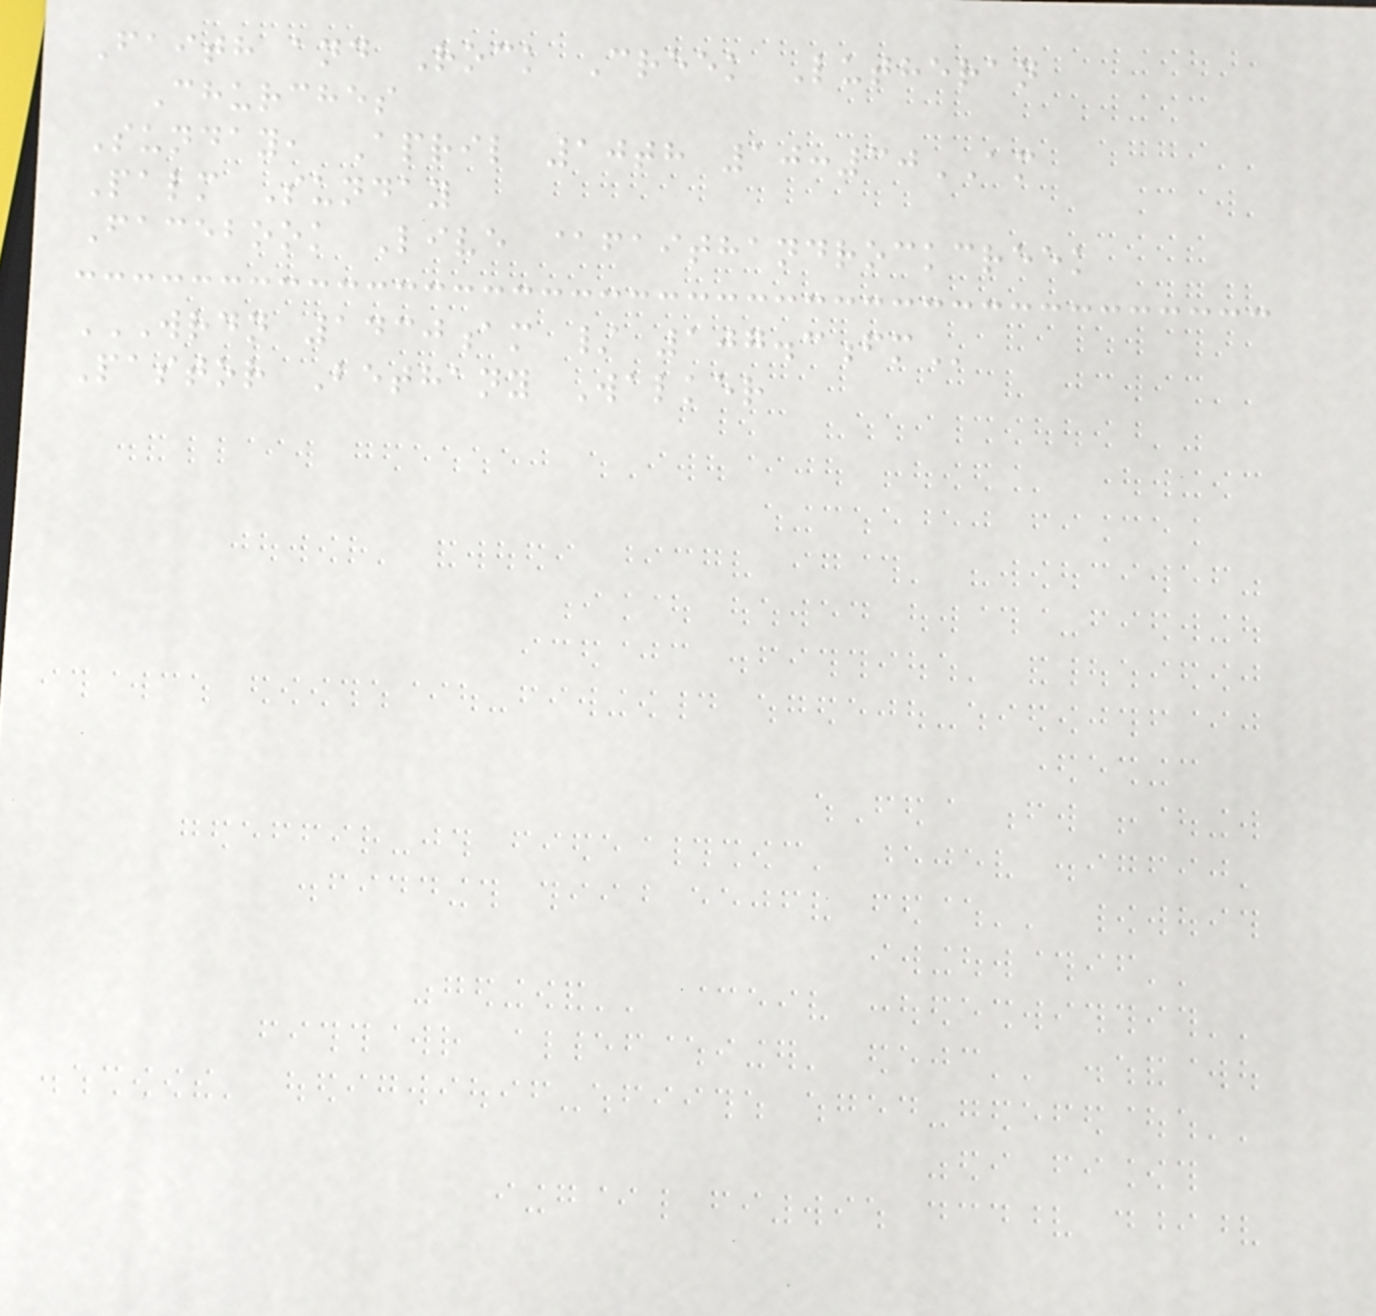Faith and Rock Creek Lutheran
Churches
Sunday, April 10th 10:30AM
Palm Sunday
Facebook Live @faithandrockcreek
WRDN 1430AM / 107.3FM
Pastor Bethany Walker
